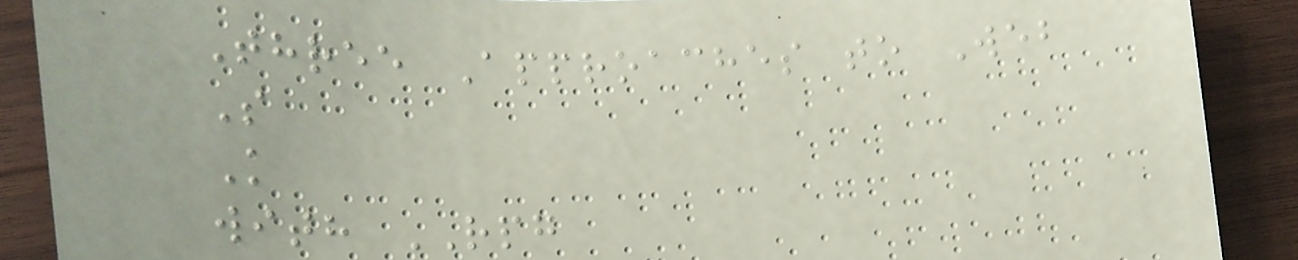Three Approaches to Web
S
K
with RPG
